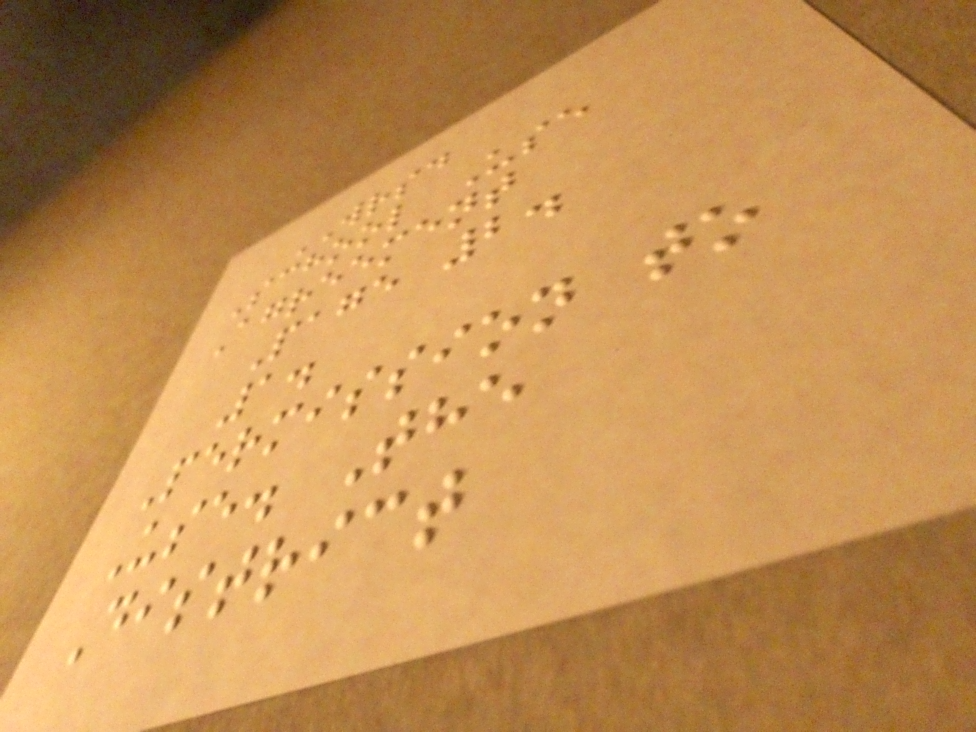WRSD
School Use
Agreement
Page 2.
1.
Permission to
Use. The
District
